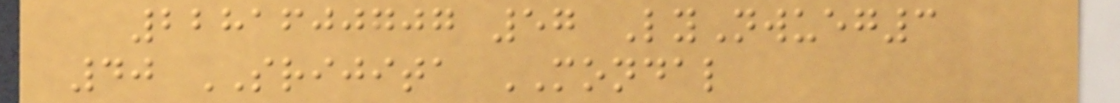2281600707 57 LyNwueg3
40 SRIJITA MONDAL
